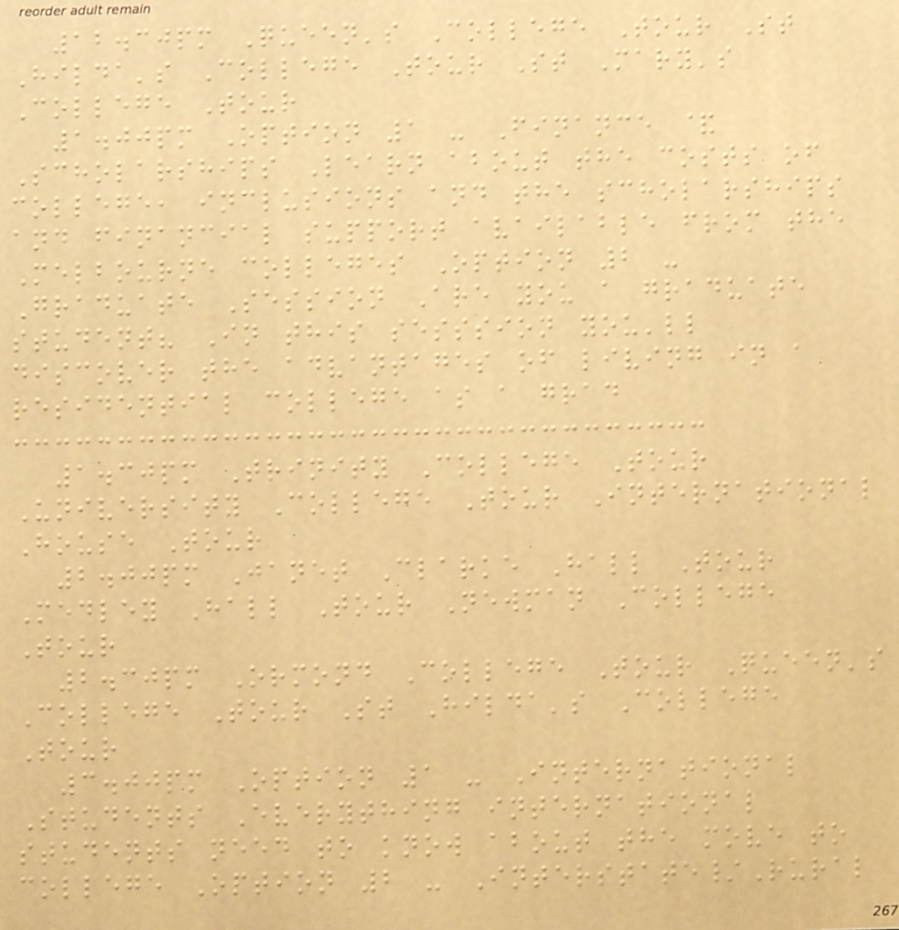12.30pm Queen's College Tour St
Hilda's College Tour St Mary's
College Tour
1.00pm Option 1 - Finance &
Scholarships Learn about the costs of
college, inclusions and the scholarships
and financial support available from the
Melbourne colleges Option 2 -
Graduate Session Are you a graduate
student? In this sesssion you'll
discover the advantages of living in a
residential college as a grad
1.30pm Trinity College Tour
University College Tour International
House Tour
2.00pm Janet Clarke Hall Tour
Medley Hall Tour Newman College
Tour
2.30pm Ormond College Tour Queen's
College Tour St Hilda's College
Tour
3.00pm Option 1 - International
Students Everything international
students need to know about the move to
college Option 2 - Interstate/Rural
